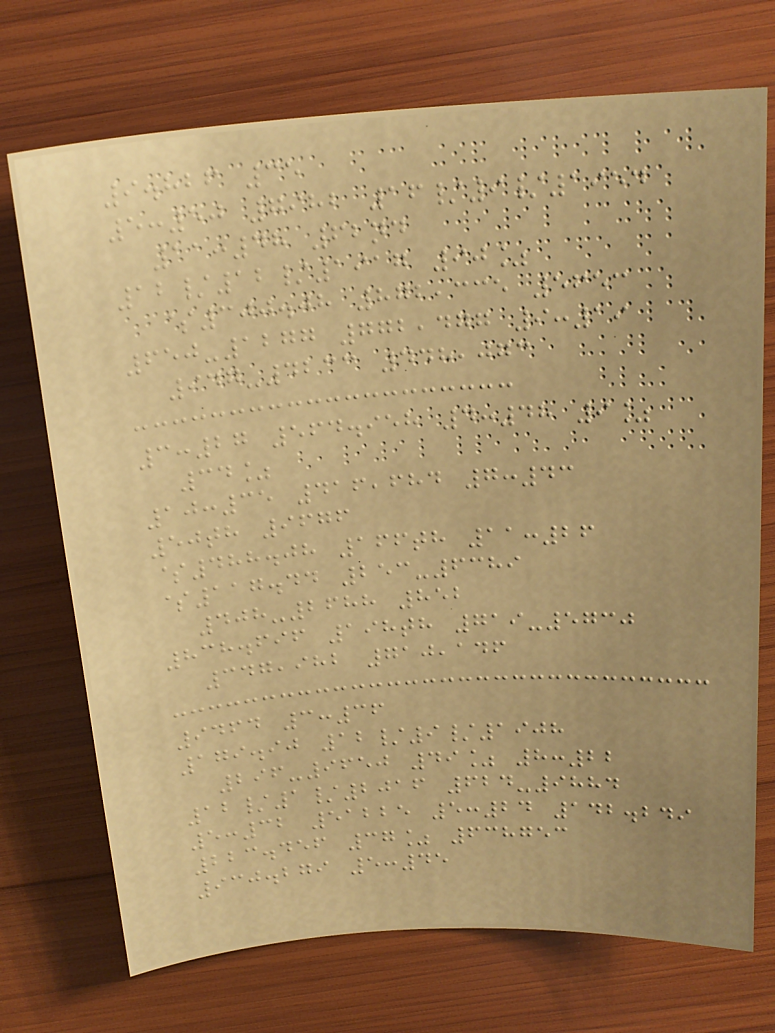9.826 35
5:50 7982 16/9/1954
11:48 62nd
12/12/1917 90%
$300.08 872,335 5653
650-1277 772,477 9:19
947-4233 448,073
3:27 564.958 4:48 9%
34%
10:35 416,684 7:43
50th 9676
$488.08 166th 11:26
$117.44 253-6389
408-2688 852
838.696 198th 719-5730
347,982 710,146
9464 3:36
179.90 12/9/1908
296-9650 49% 8:22
12/1/2016 624-9884
5:32 51225 5:24 142.249
223.456 37% 638753
930.279 5:45
